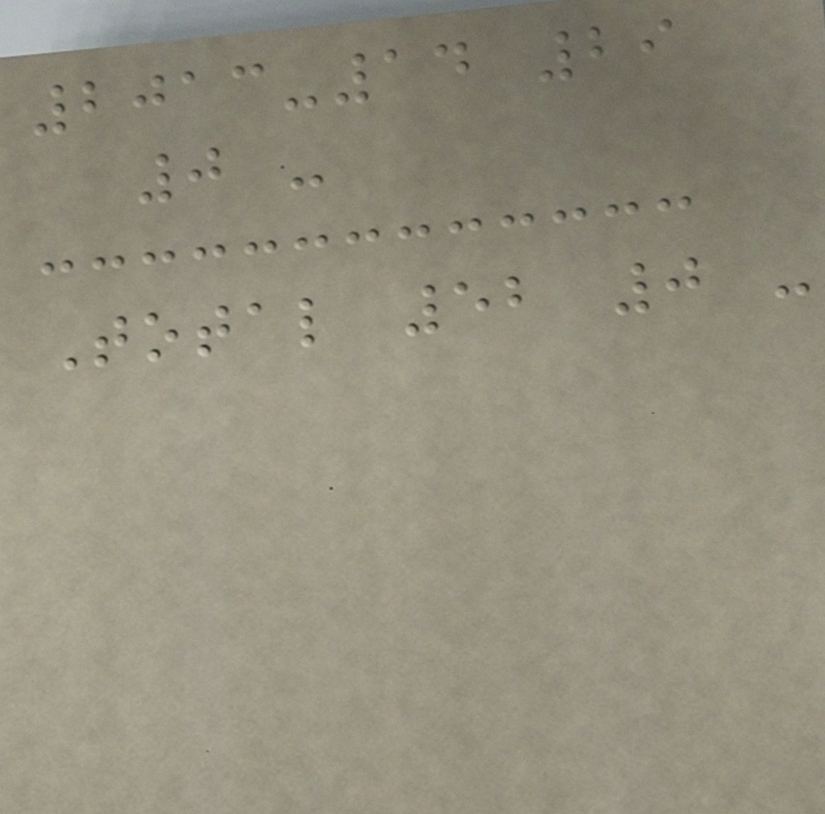2013-14 29
0 -
Total 52 0 -
